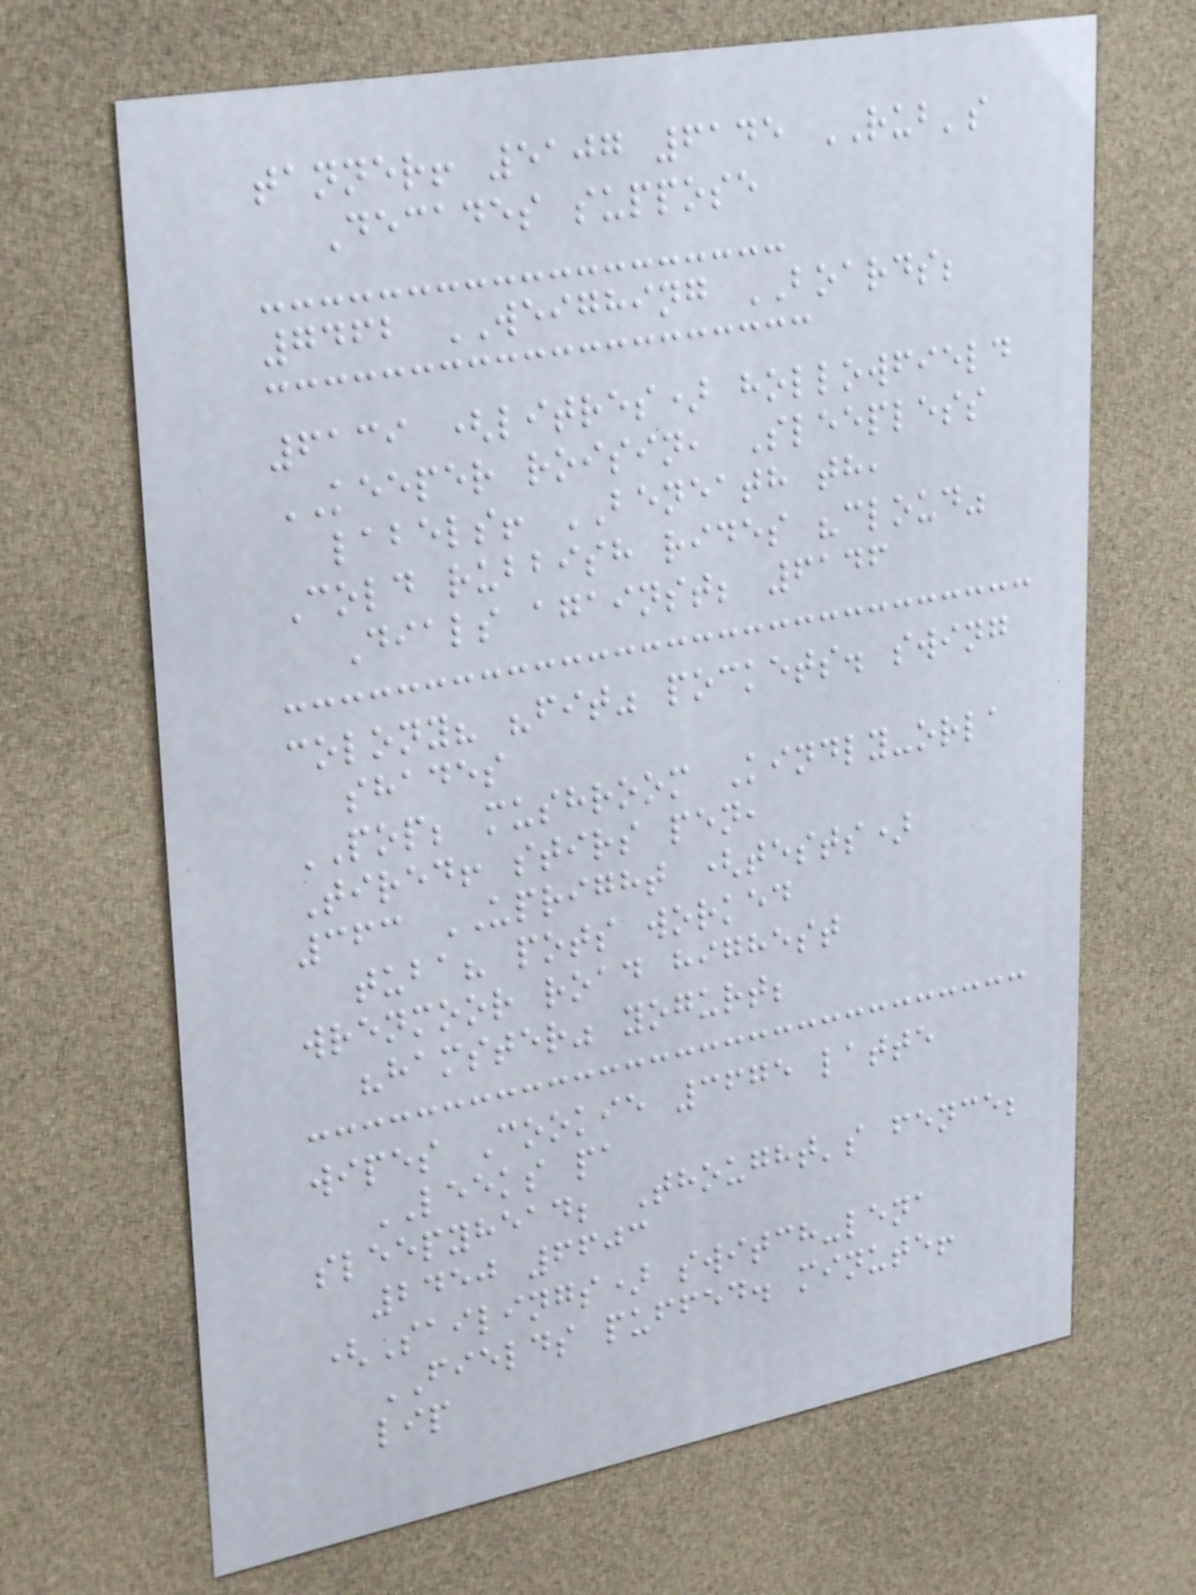tanner! 5107 6145 RUB's
Decades suppose
7462 WEIGHING BOARDS;
6139 (litres) hollowfield
KEEPER roisin, Sleepless
labels! BENEATH th,
Cold rubbish rides "cloud"
Dials against; 6146
colony? "fit" pockets. swing
shades
POP; mushroom Kindly-orla
Tired! stirs pen,
363 UPRIGHT (tests)
tuba? pots worked
wrenmoor road highest
"hamster" yogurt;
wipes Cookie 3675 latte
LEEKS pa
sleepyhead; Thought's fence;
2450 6603
(Sailings) switch-lena
FIELDS puffed. minute!
lip
